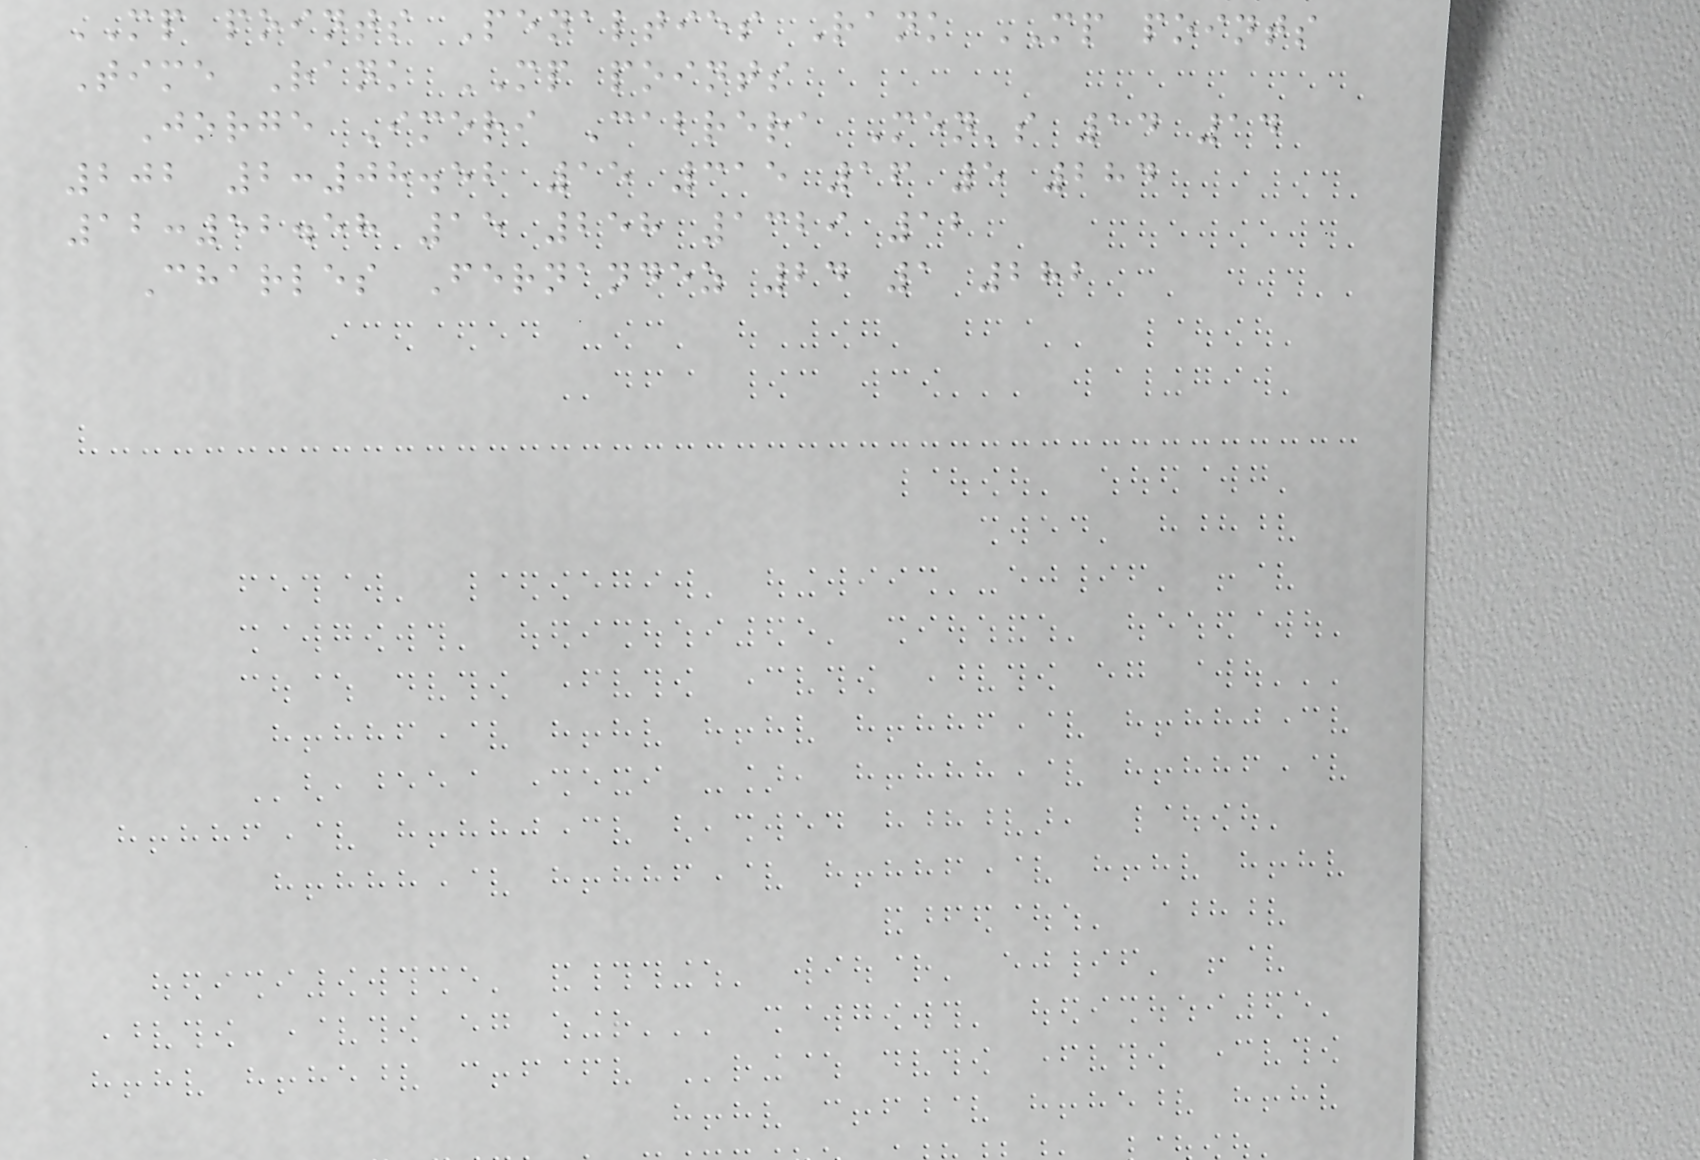MP points Penalties Rank MP points
Time Rank MP points
Jorge Imeri Cabrera Men's 14 14
202 2:08.52 15 315 16 5 284
12:52.58 15 258 1329 12
Charles Fernandez 24 1 282
